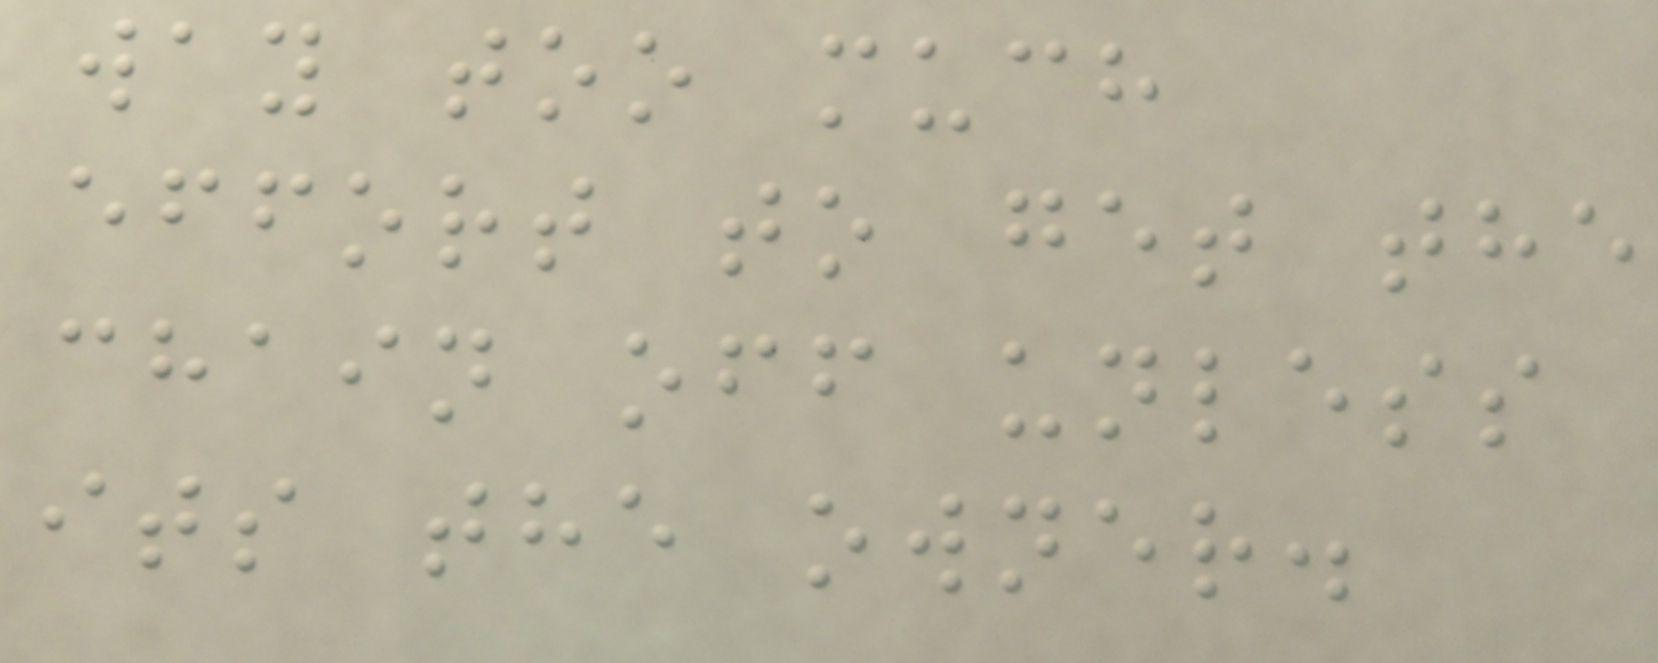way too much
effort to get the
chain off unless
its the owner.
